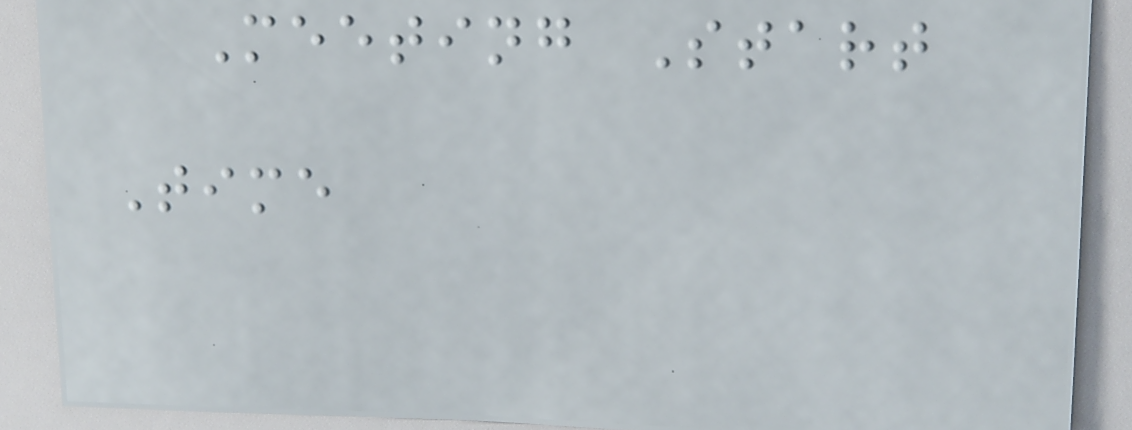Meeting Start
Time
